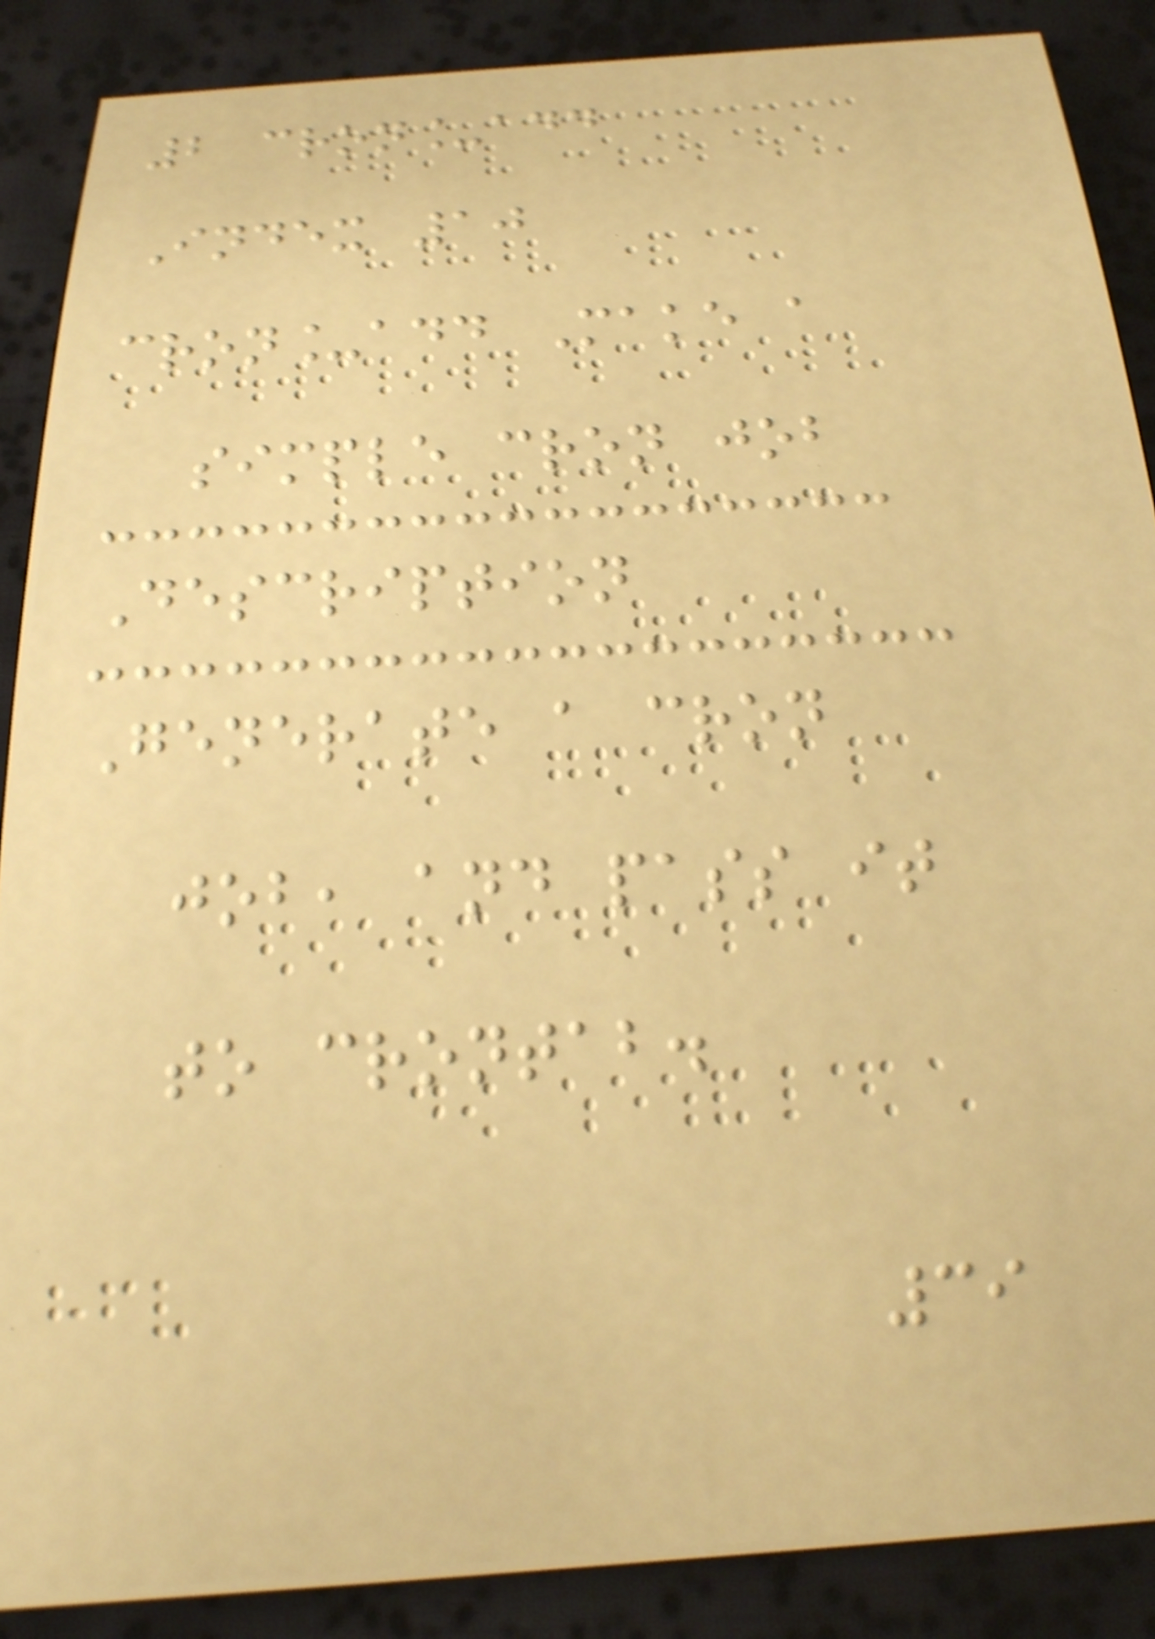2 cron_add
Index 10
cron_add Make a
simple cron job
Description
Generate a cron
job, and pass it
to crontab.
39
